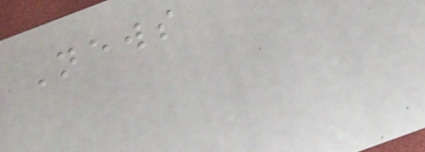News
